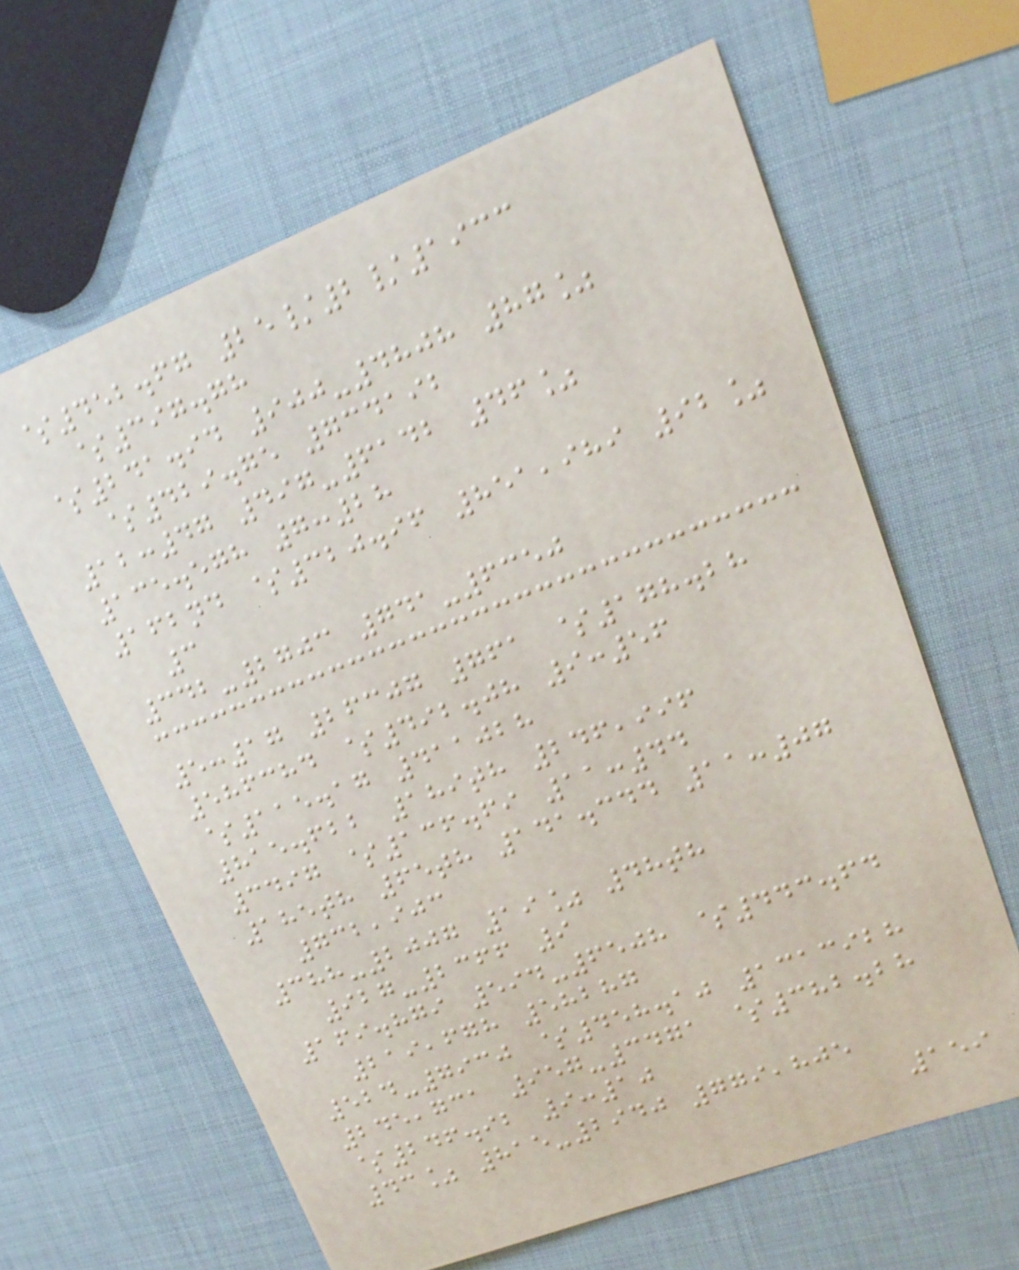$452.67 25/2/1933
$397.78
$241.94 900-4808 87%
$429.75 734192
12:47 497-6142 46%
135.578 7:28
162nd $320.96 851,989 92%
3
342-2703 741-6350
5:17 26307 761 $178.28
586384 $492.08 9:56
$115.17 411028
815.622 189th 246,996
3497 $136.69 11:44
185th 65th 141.344 11:07
732,903
388-2007 19% 48th
927-2366 9
169.879 594-6508 $443.64
219,678 58287
524-7930 $458.10 1313928
245,731 957-3471 $382.28
$246.92 9:10
43% 815-2940 779,805
159
